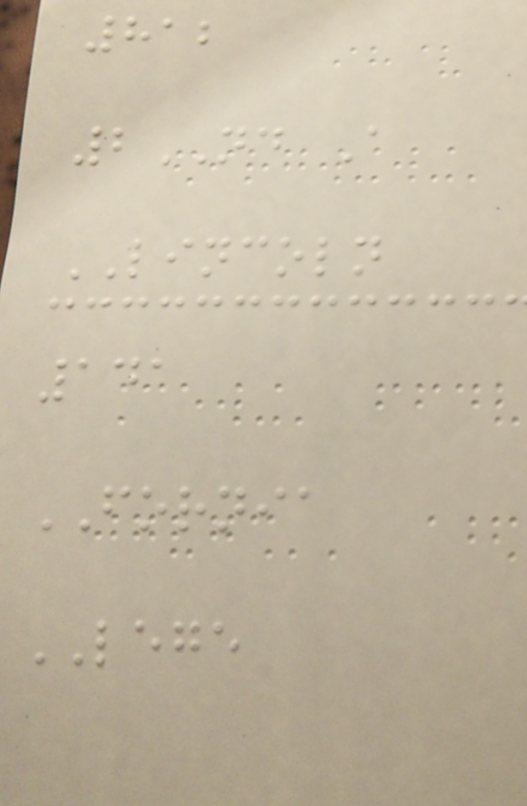812
2ND A
LINCOLN
141
FORNIA
LEGE
